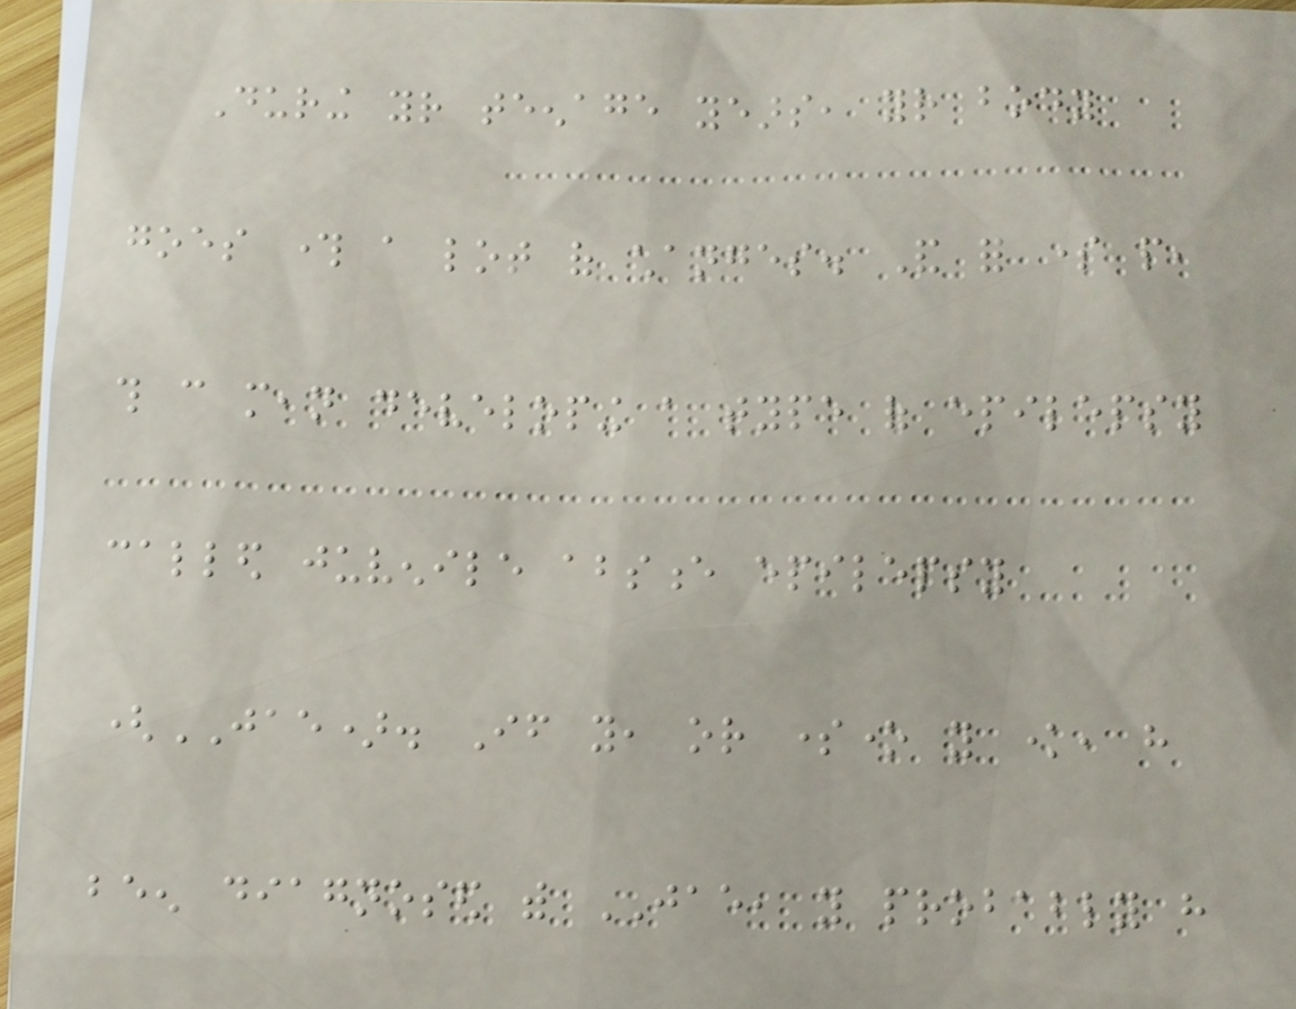During your teenage years, your body
goes through a lot of changes. And for some people,
this can mean developing a type of epilepsy
called juvenile absence epilepsy
(JAE). If you, or someone you know, have
been diagnosed with JAE, you probably have
